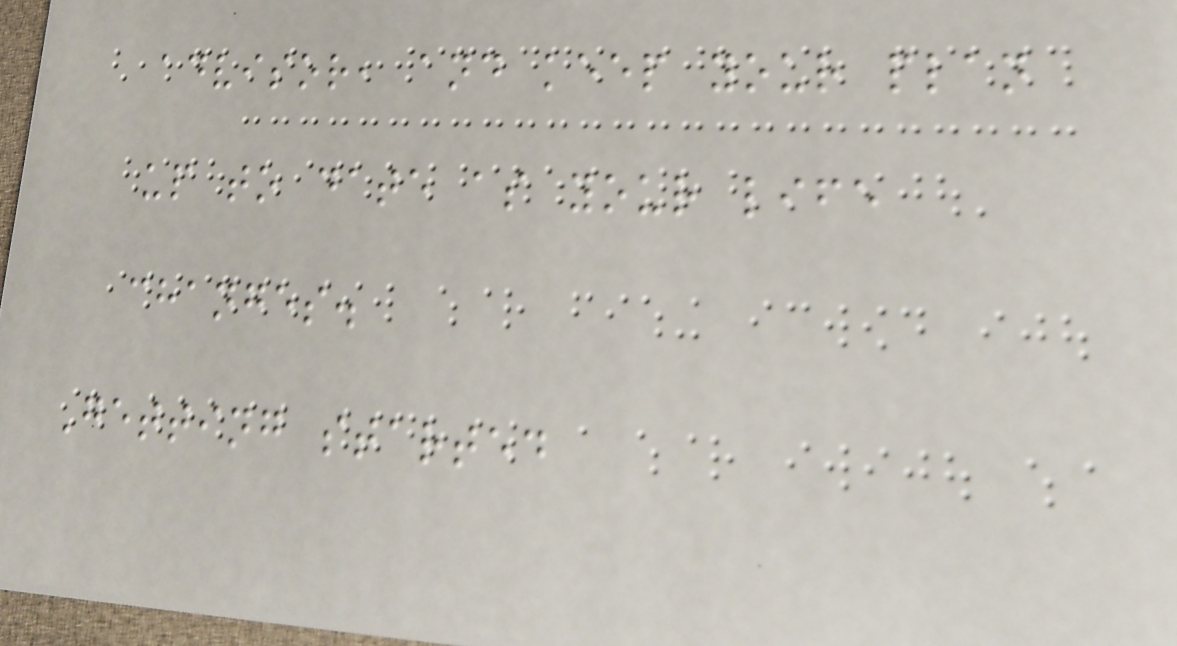advisor, and keep your plan
up to date as your life
changes.
Getting started
